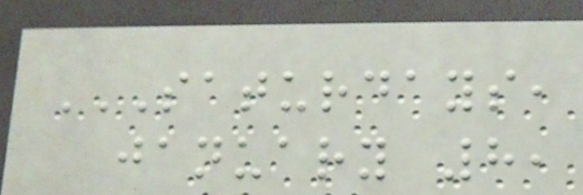SATURDAYS,
JANUARY 8,
